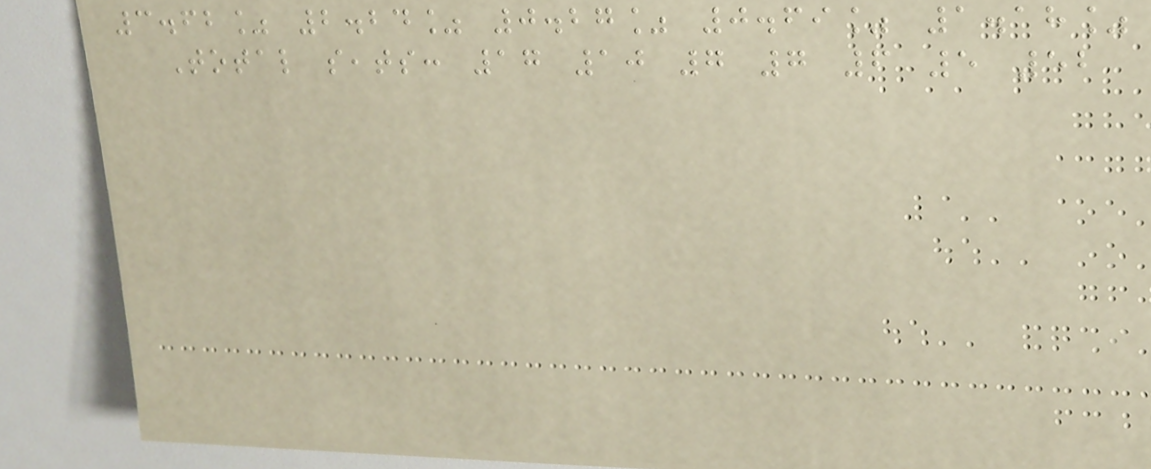3.62% 2.24% 0.27% 0.69% 1.18%
Total seats: 17 10 7 7 6 5 52
